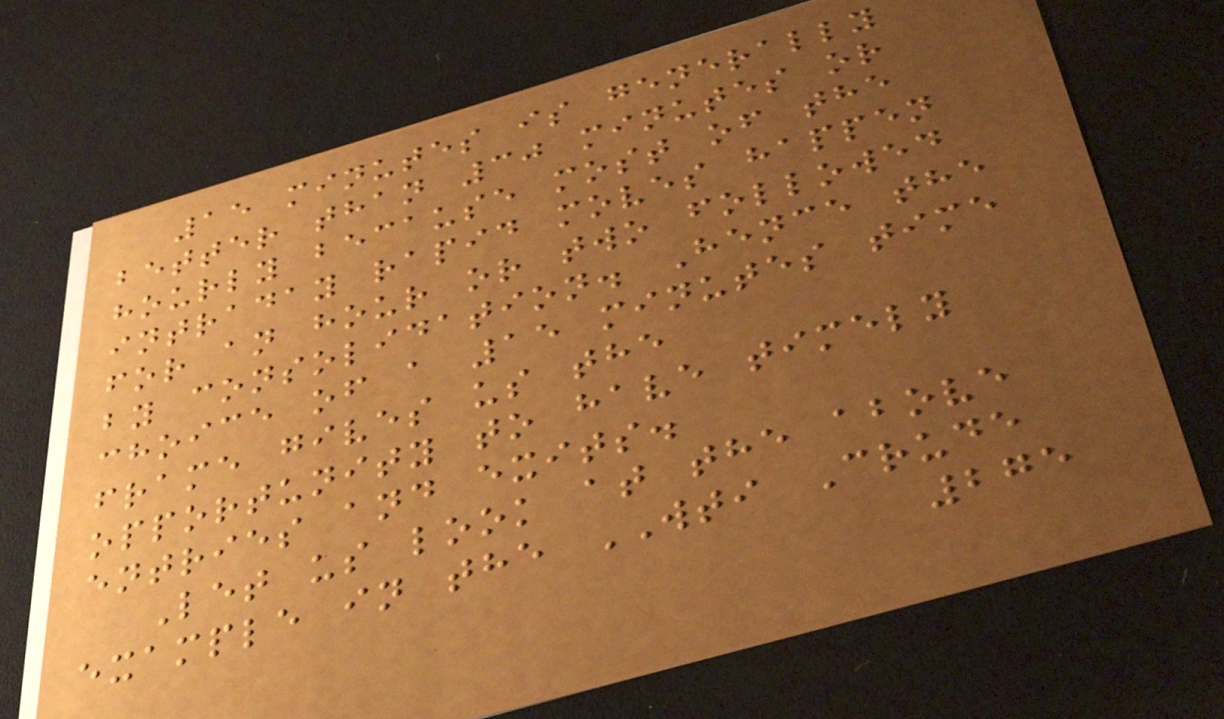15 minutes is generally
better than 30 minutes or
hourly because most of the
intraday rapid moves happen
for an hour or two followed
by consolidation. Hence the
choice of a 15 minutes time
frame gives us the
opportunity to have timely
entries and exits.
Let us look at the above
example in the WTI Crude
275
